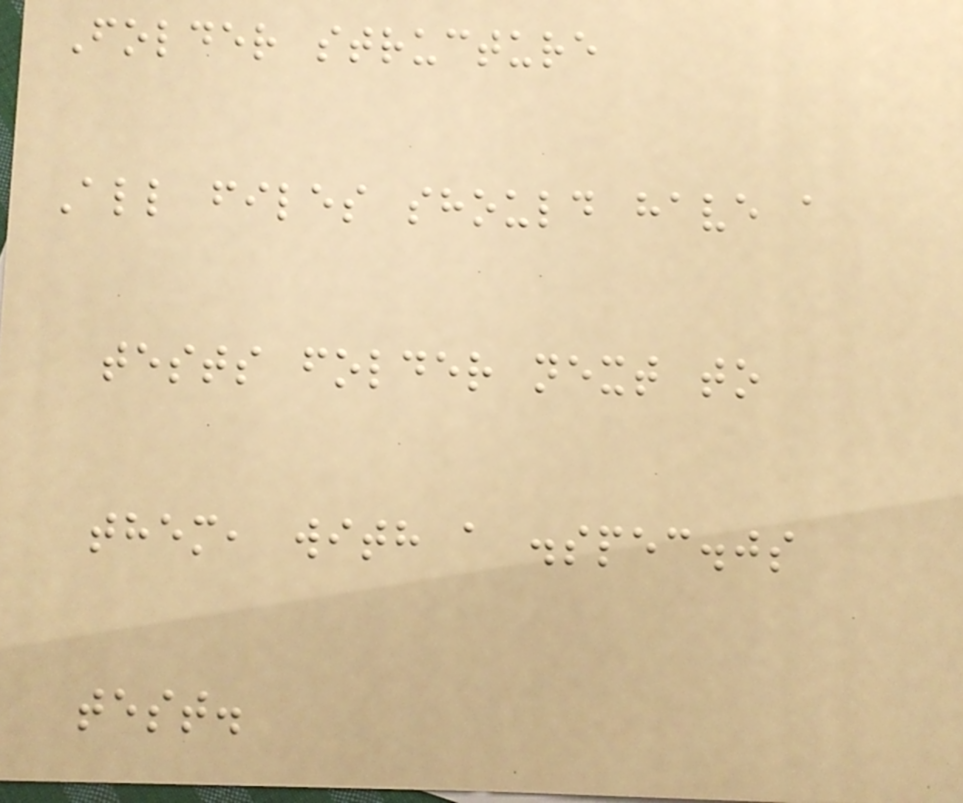Folder structure
All files should have a
tests folder next to
them, with a .spec.js
test.
